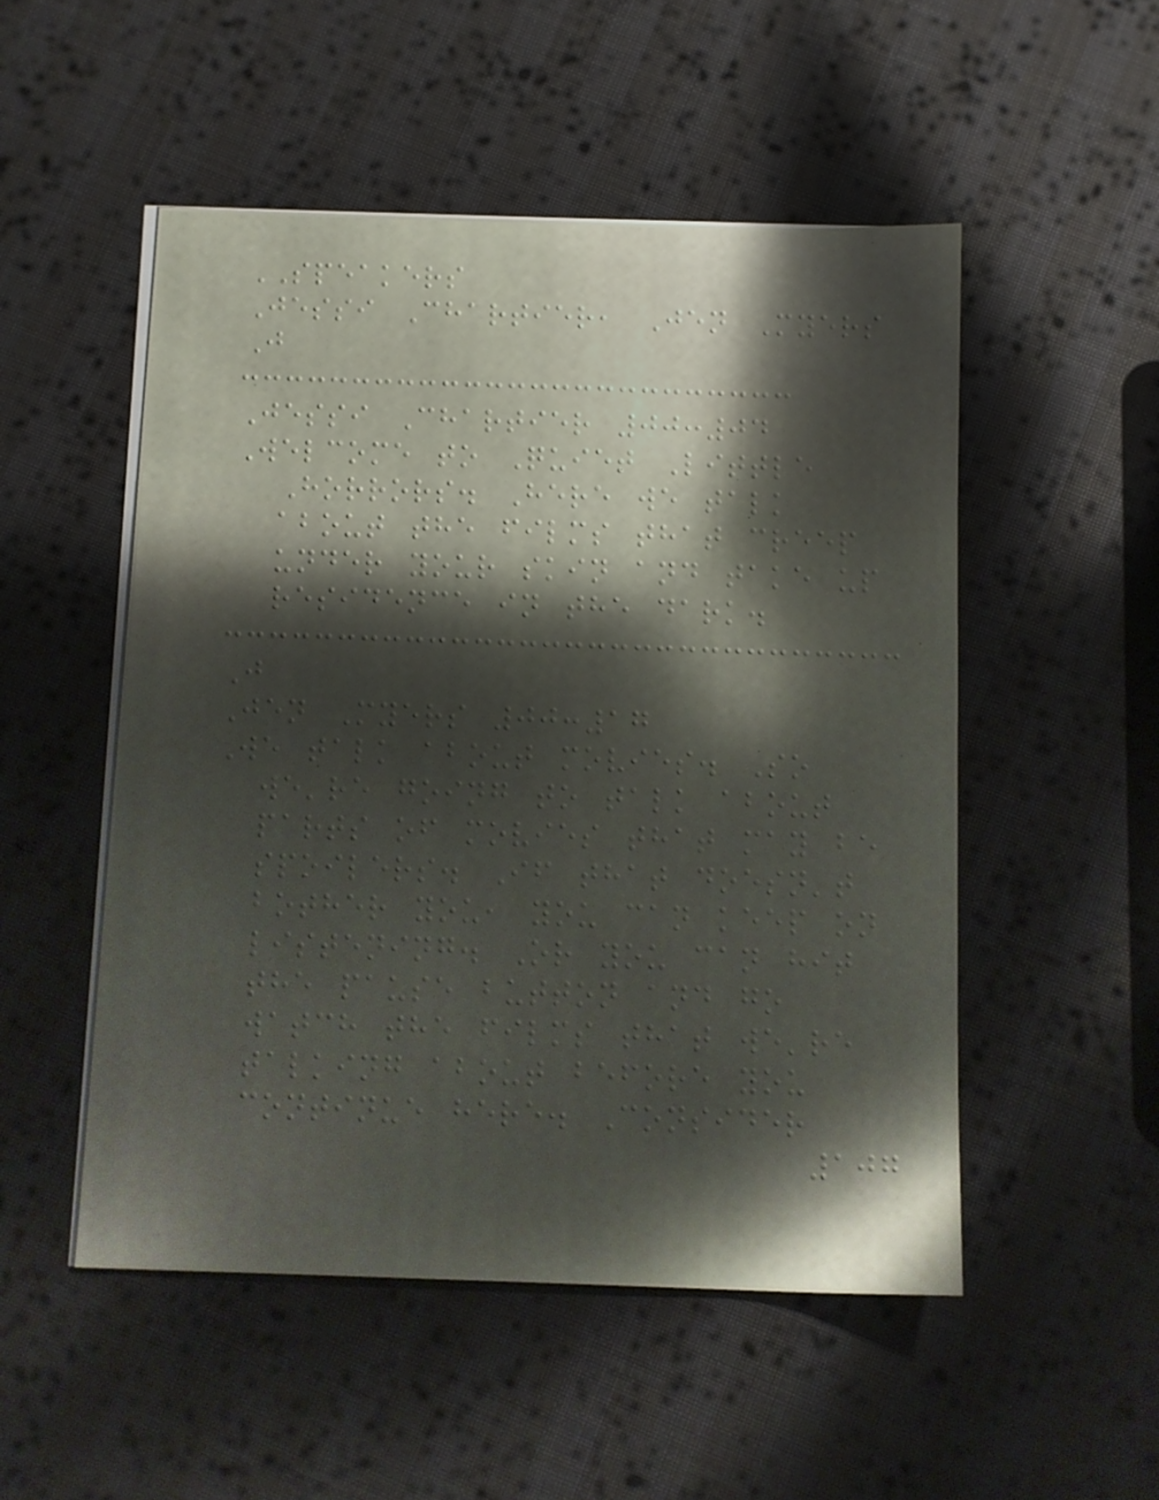SPEAKERS
Jessi Chartier, Jen Myers
J
Jessi Chartier 00:04
Welcome to Quiet Little
Horrors. Here we talk
about the films that creep
under your skin and take up
residence in the dark.
J
Jen Myers 00:17
We talk about movies. So
we're going to talk about
parts of movies that may be
spoilers. If that doesn't
bother you, you can keep on
listening. Or you can hit
the pause button and go
watch the films that we're
talking about before you
continue here. Consider
107
